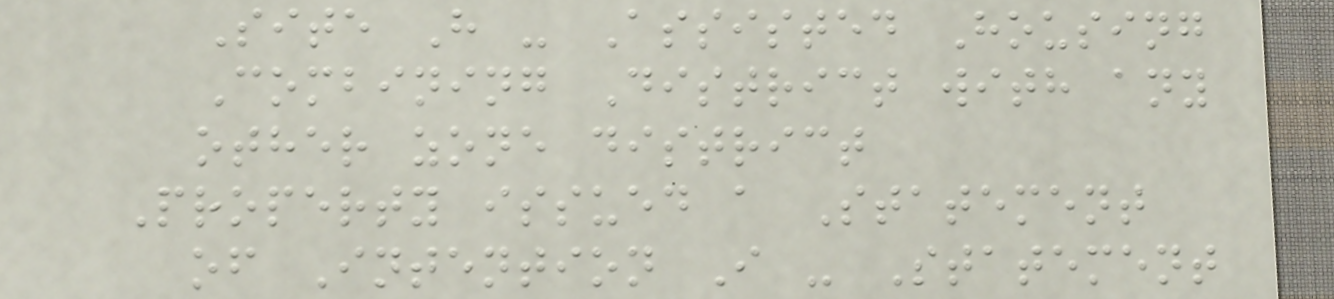Site H - Assisted Housing
Combining District with any
other zone district
Property issued a Statement
of Intention I - Statement
